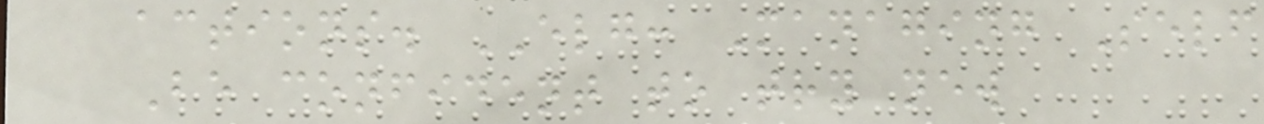actions. ELG: Managing Self
Be confident to try new
